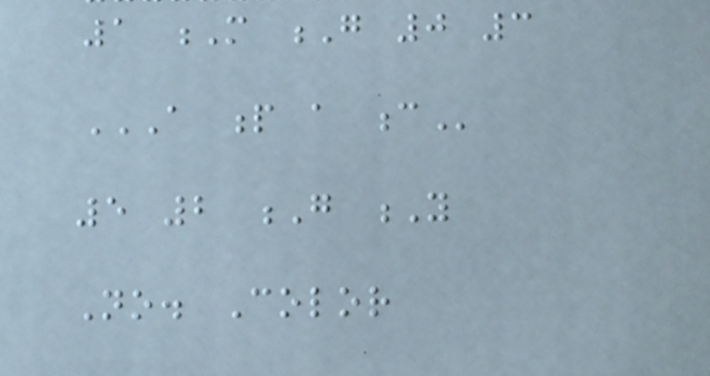1 M G 0 3
A P A C
5 2 G Y
No. Color
